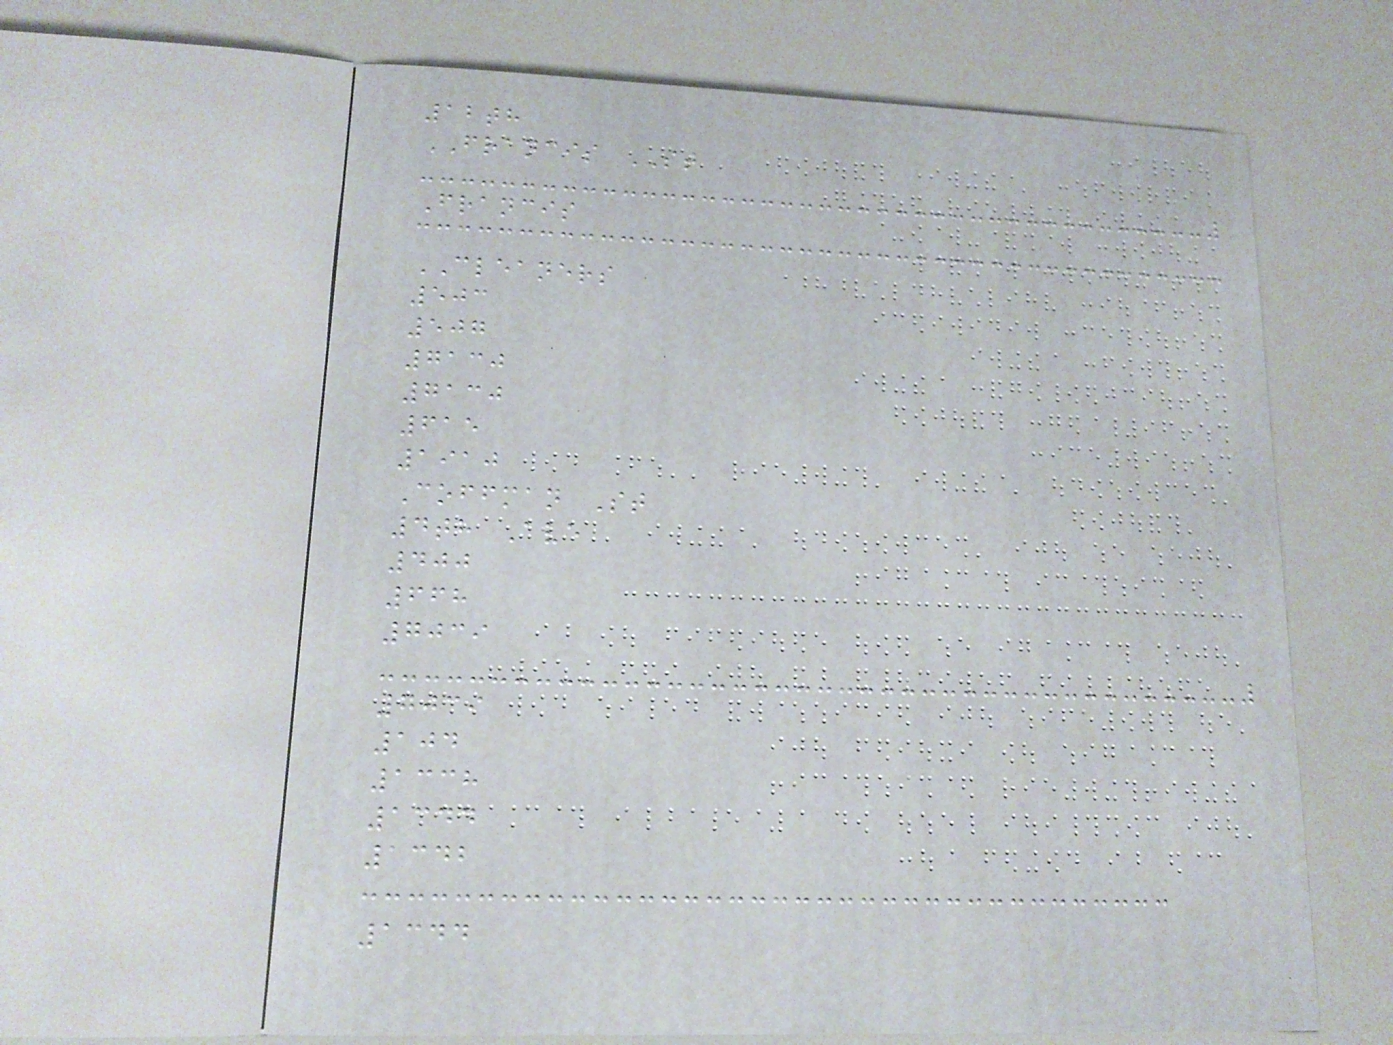12th
FRANCIS ST
Francis
CLEANERS
503
507
7130
7130
615
1910
Coffman St
4th Ave
400
668
7039
7039
104
1338
1344
1342
1344
